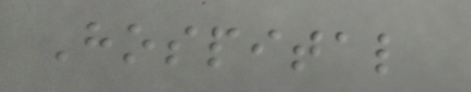Hospital
